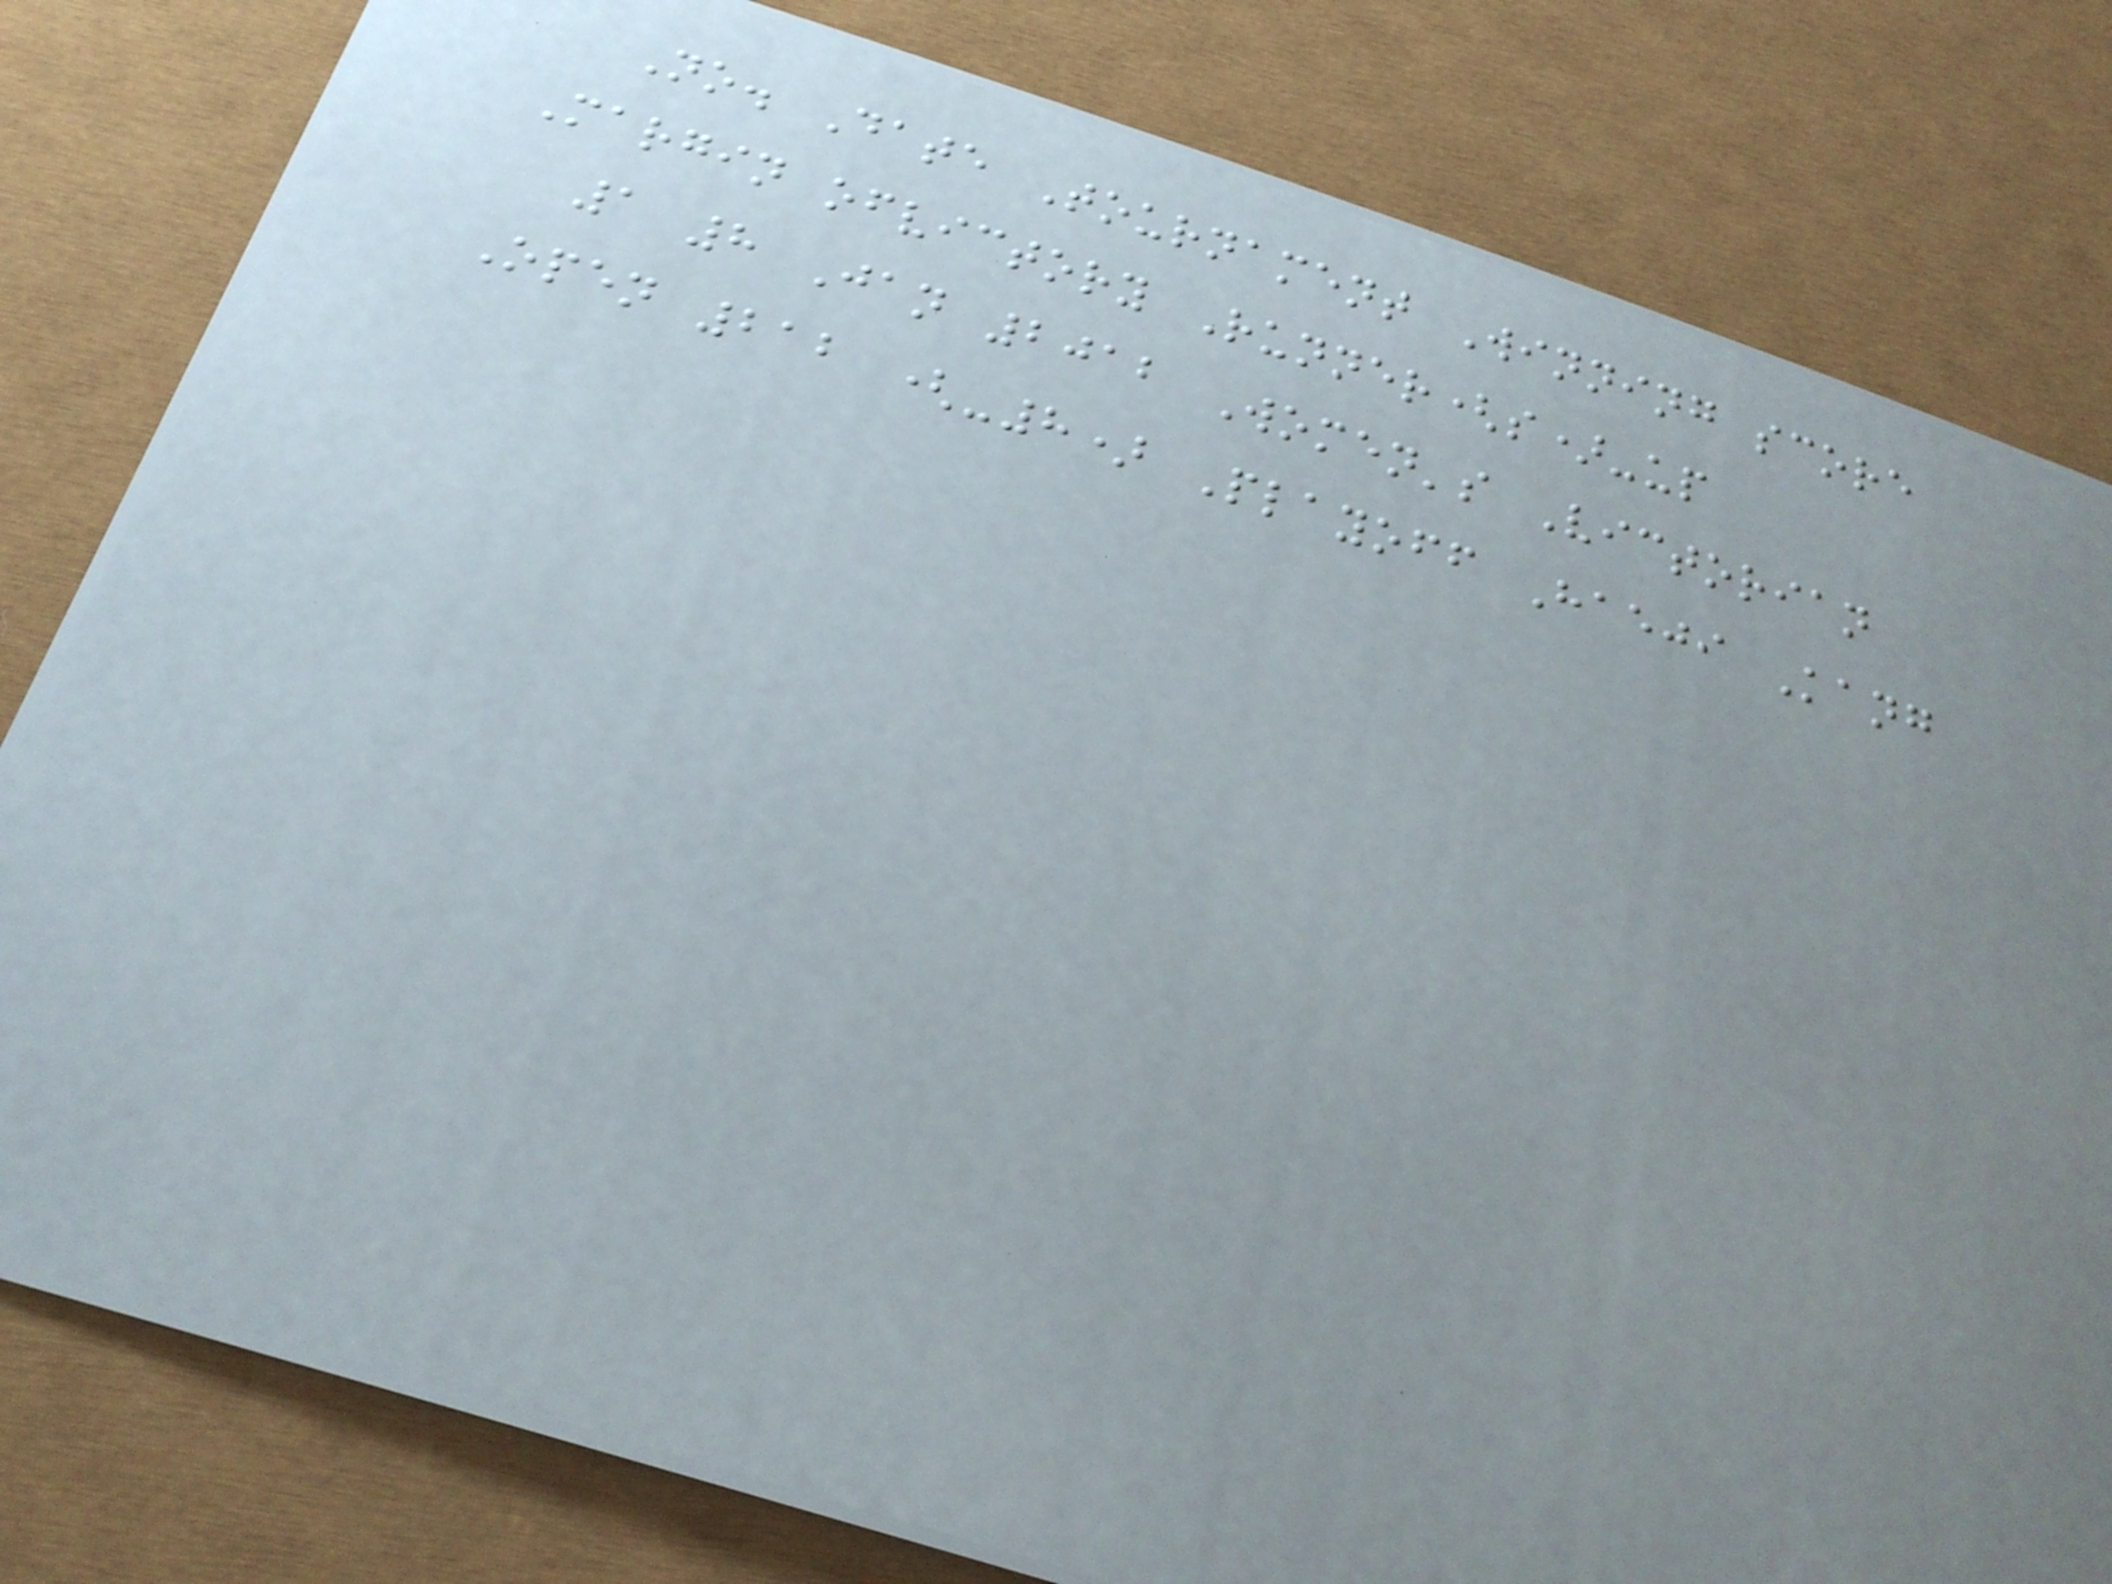No. Date Tournament Winning score
Margin ofvictory Runner(s)-up
1 8 Jan 2012 Women's Victorian
Open 212 (-8) Playoff Haeji Kang
